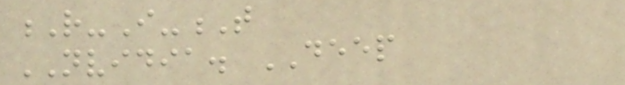R-I-T
NVIDIA. DEEP
